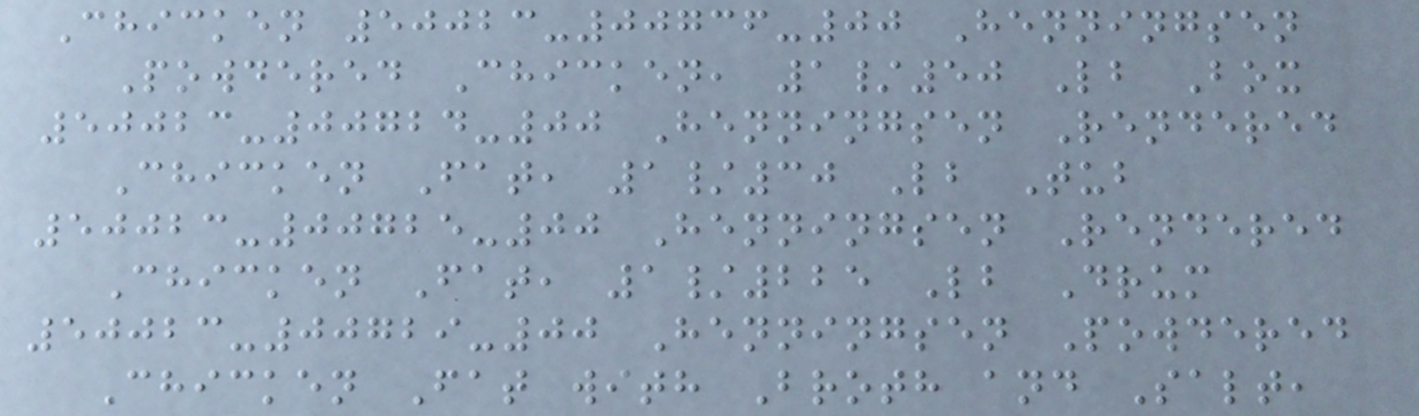Chicken 50023-00736-00 Henningsen
Powdered Chicken, 1/50 Lb Box
50023-00724-00 Henningsen Rendered
Chicken Fat, 1/30 Lb Tub
50023-00725-00 Henningsen Rendered
Chicken Fat, 1/225 Lb Drum
50023-00729-00 Henningsen Powdered
Chicken Fat with Broth and Salt,
